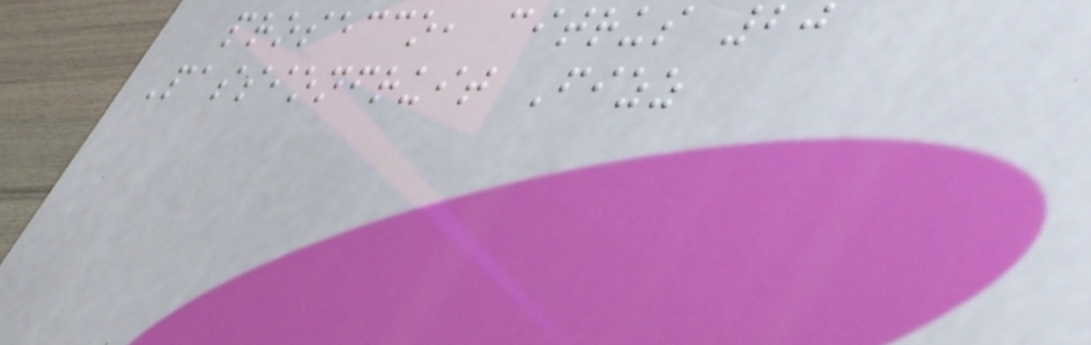prosecco, citrus 20
Passionfruit Fizz
